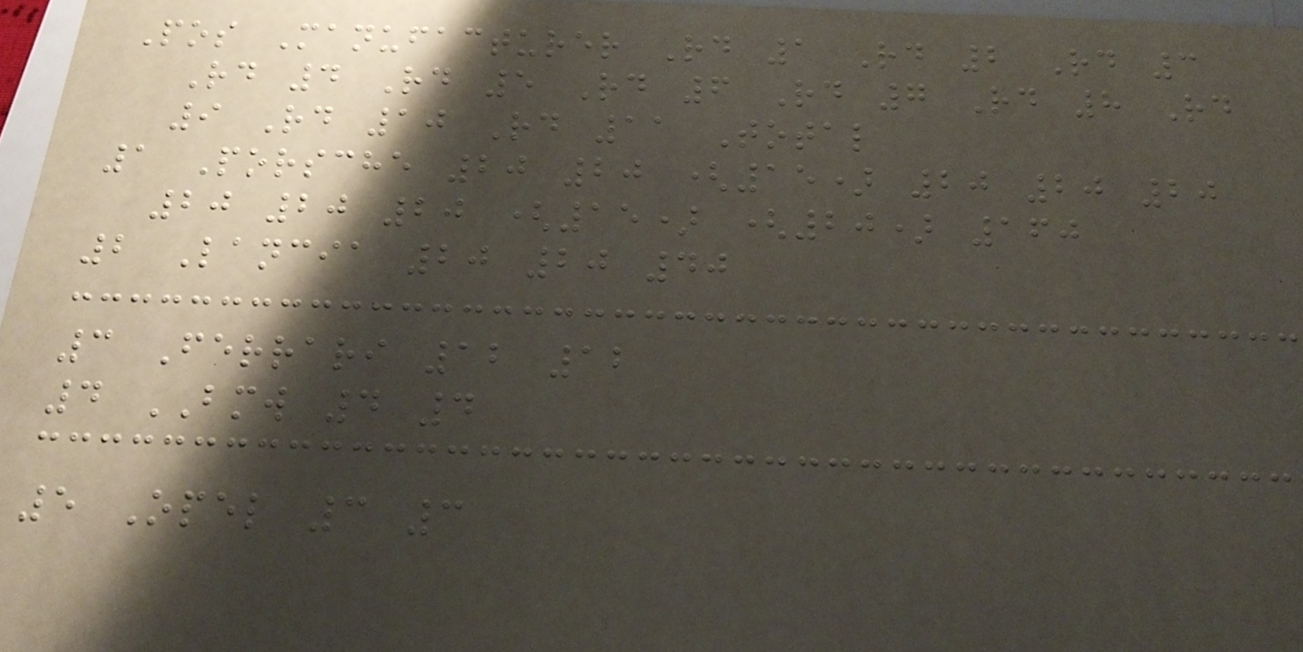Pos Manufacturer Rd 1 Rd 2 Rd 3
Rd 4 Rd 5 Rd 6 Rd 7 Rd 8 Rd
9 Rd 10 Rd 11 Total
1 Porsche 20 20 (15) 20 20 20
20 20 20 (15) (20) 160
2 Lancia 20 20 40
3 Ferrari 12 12
4 BMW 4 4
5 Opel 3 3
